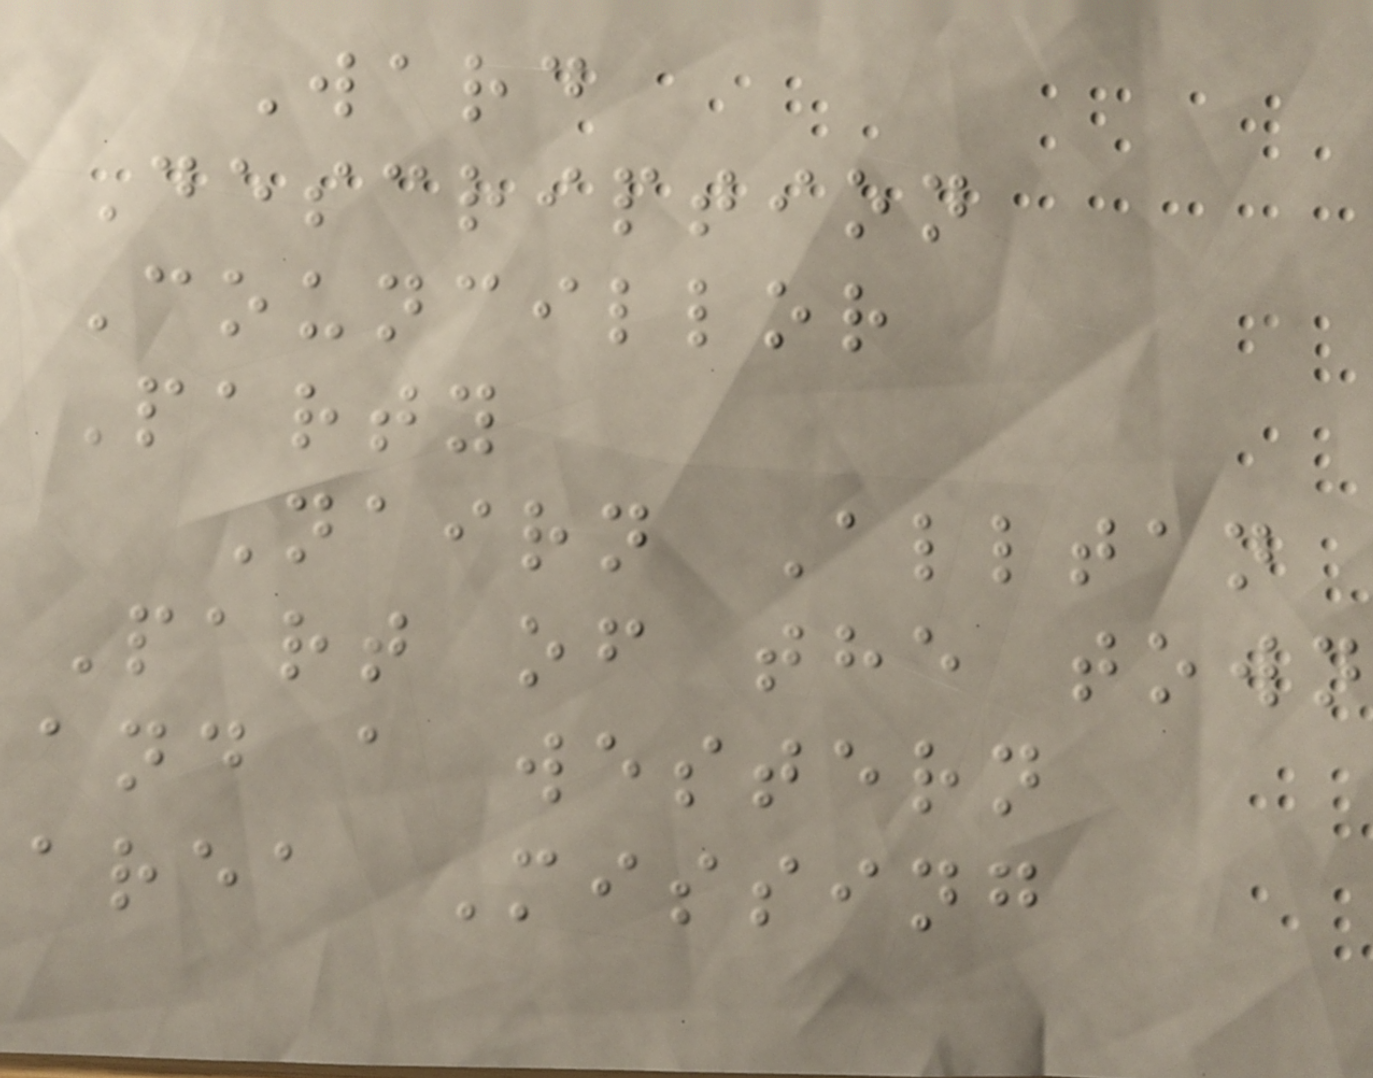Ward
Description
Councillor
Party
Nairn Alltan
Part of the town
and a western
area Missing
